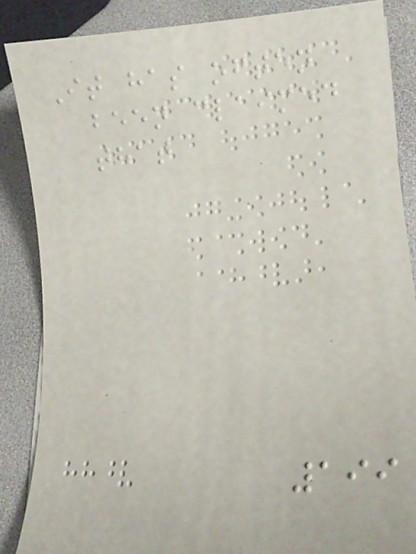It has often
been claimed
that
199
